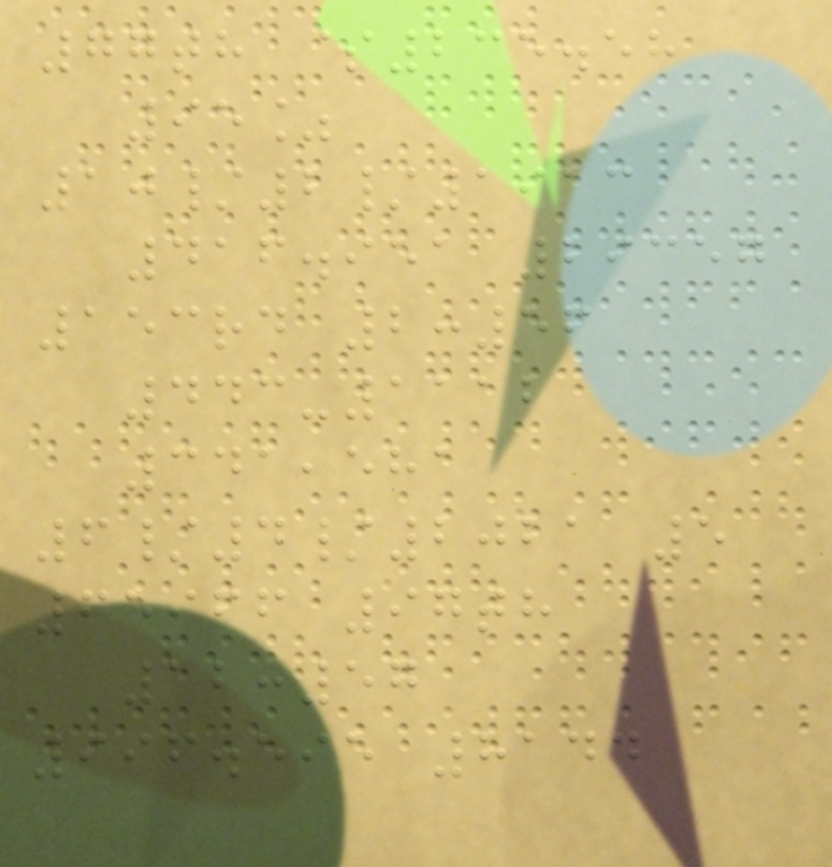77th $235.58
95%
10/2/1913
416.951 29357
153rd 2:56
443-1112
341,581
6/4/2021 5
65966 97th
12:57
996.595 8144
